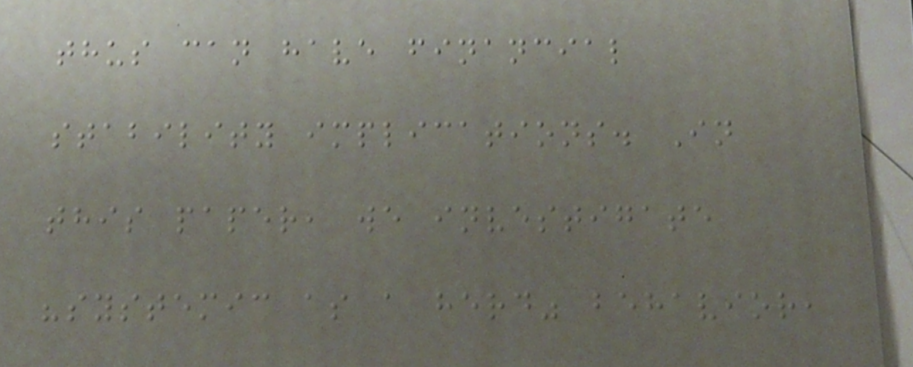thus can have financial
stability implications. In
this paper, we investigate
"systemic as a herd" behavior,
